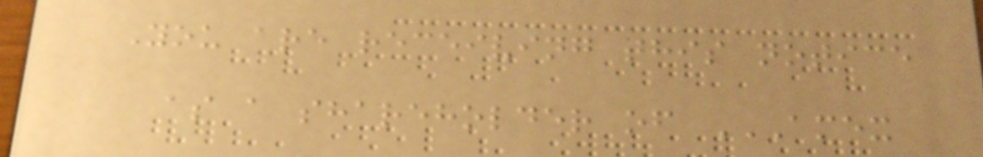You are receiving this notice
as a shareholder of AMEX
